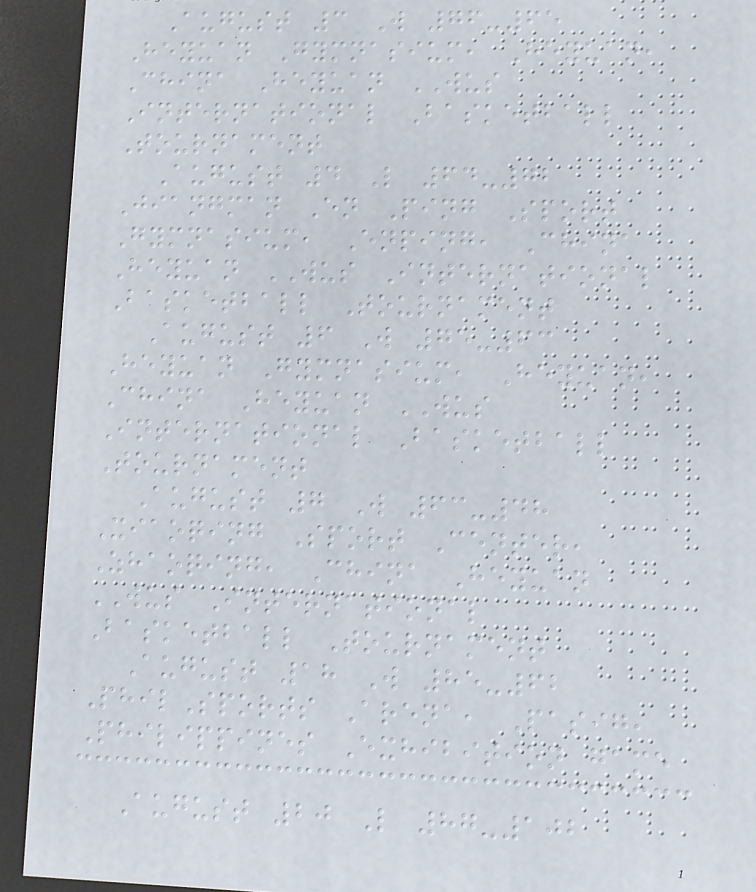August 3 W 76-65
Heyuan Gymnasium, Heyuan,
China Heyuan WUS
International Basketball
Tournament
August 4 L 64-72
Jiangman En Ping Sport
Gymnasium, Enping, China
Heyuan WUS International
Basketball Tournament
August 6 W 75-63
Heyuan Gymnasium, Heyuan,
China Heyuan WUS
International Basketball
Tournament
August 7 W 63-48
Xiaoqing Sport Center,
Zhaoqing, China Heyuan
WUS International
Basketball Tournament
August 18 W 85-62
PhilSports Arena, Pasig,
Philippines Exhibition game
August 20 L 87-102
